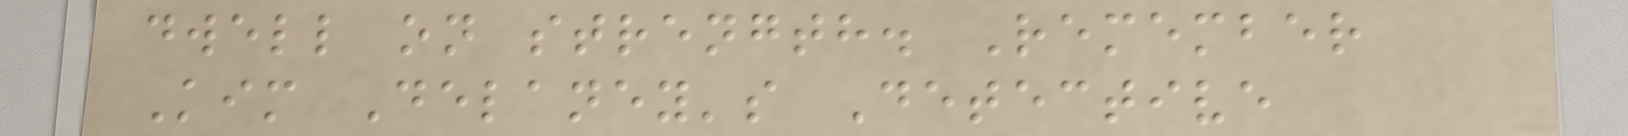dwell on strength. Remember
Kim Delaney's Detective
